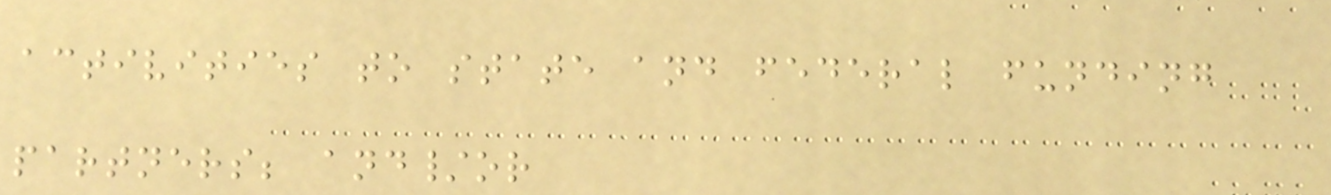activities to state and federal funding
partners; and/or
